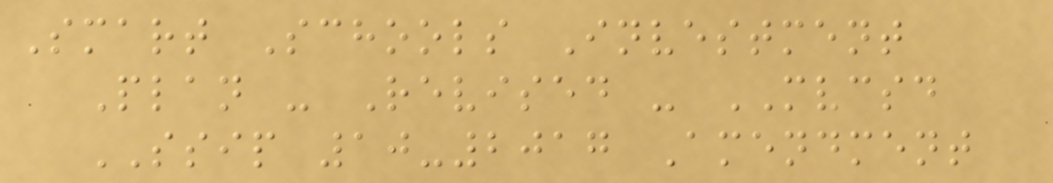Smart Schools Investment
Plan - Revised - MVCSD
SSIP 10-2017 Amendment
